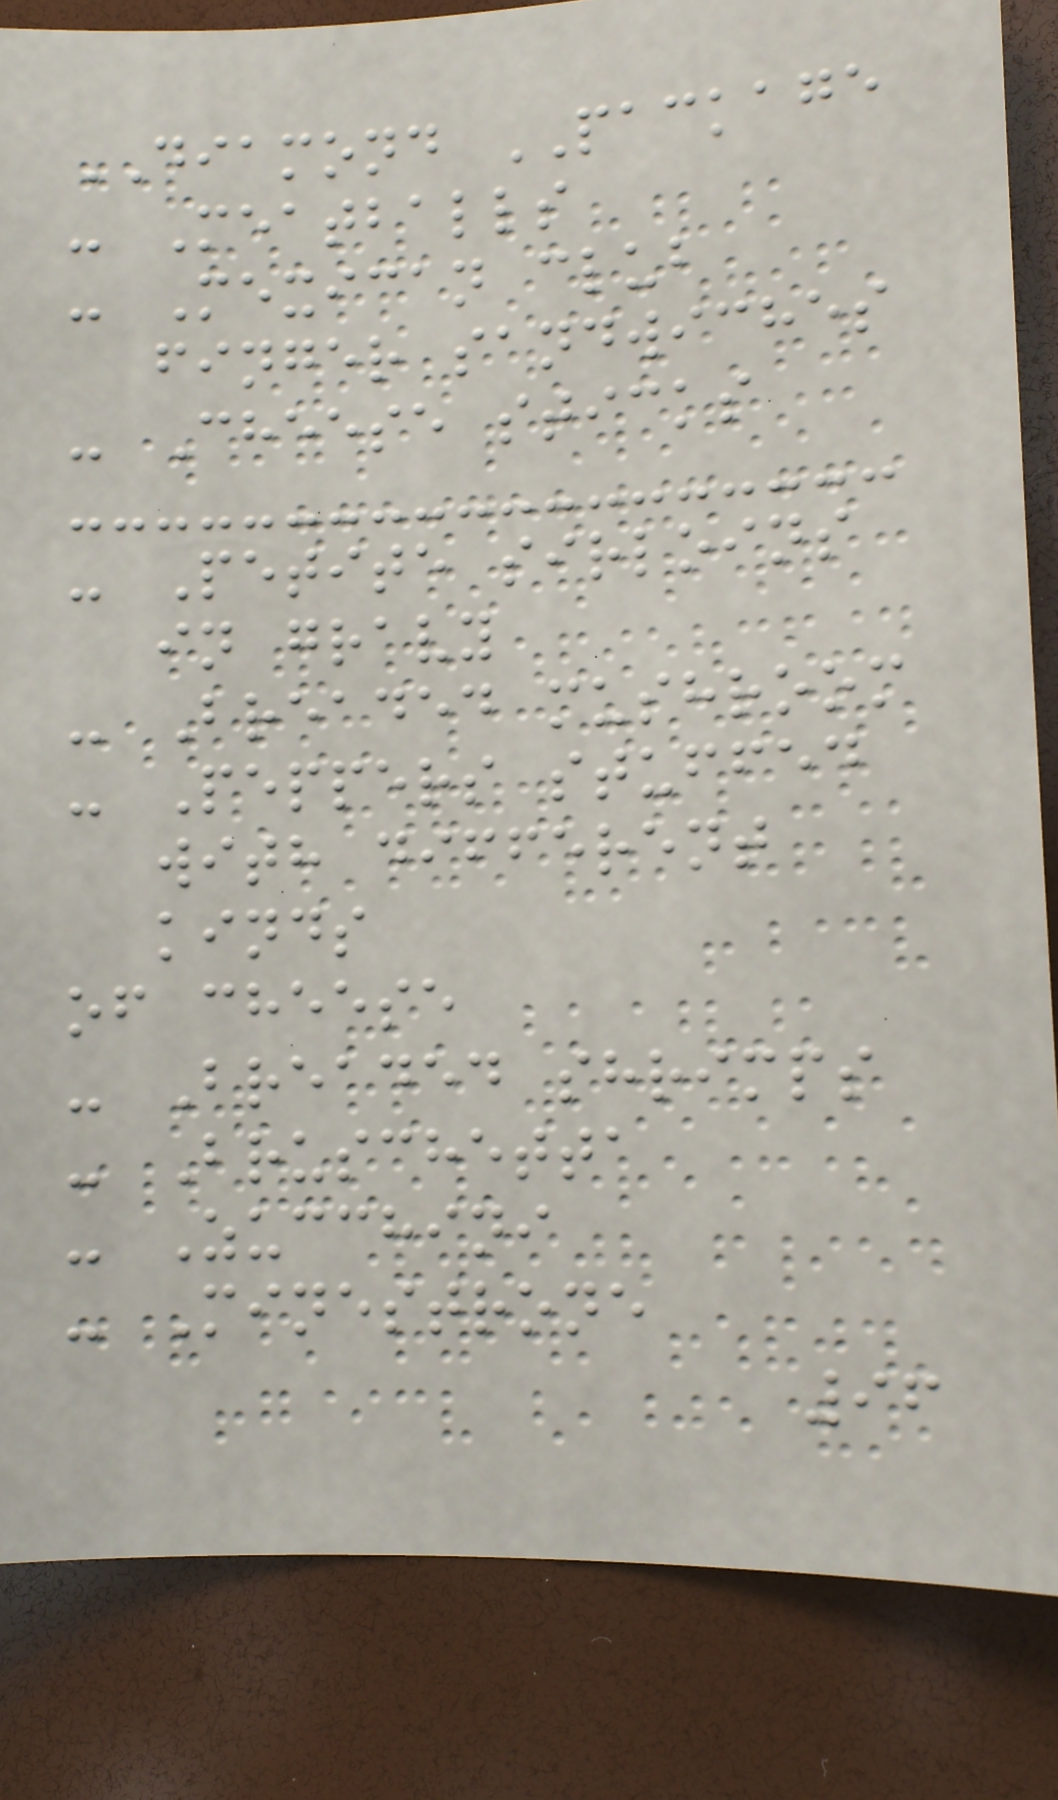DIAMOND PACKAGE
- Meatballs
- Mexican club
finger sandwiches
- Cheese sticks
- Petite sirloins
in gravy
- Breaded mushroom
- Peppers stuffed
with different
kinds
of cheese
- Breaded shrimps
- Bruschetta
- Zucchini
- Minestrone
96
